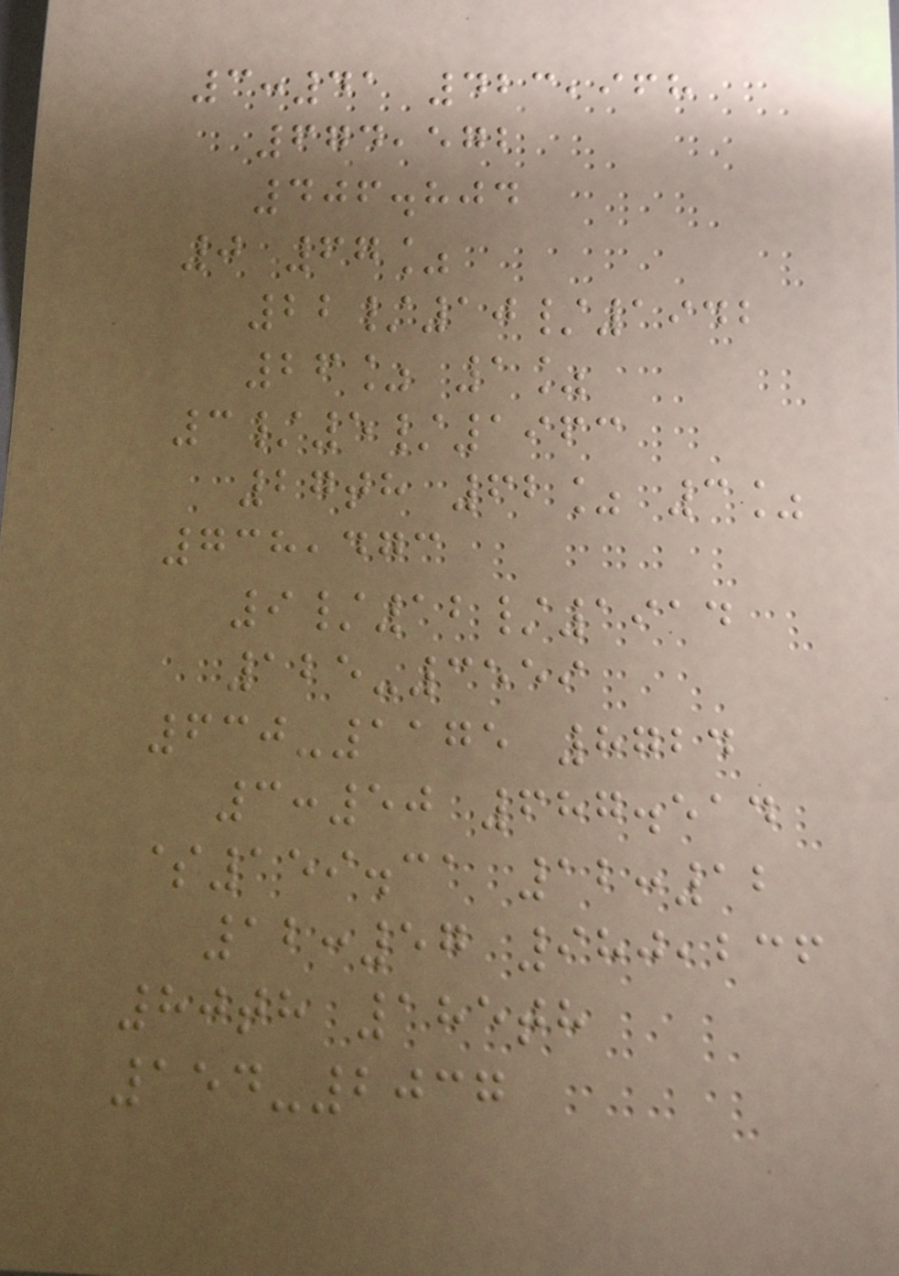3:41 423,968
674,572
406.804
0 67%
22/10/1942
26% 1%
3/5/1963
27th 62% 3%
738,473
9/12/1914
125-3559
630-1175 8724
3:50 687.514
$159.31 12:12
12:57 980,236
80th 185th
154-2037
